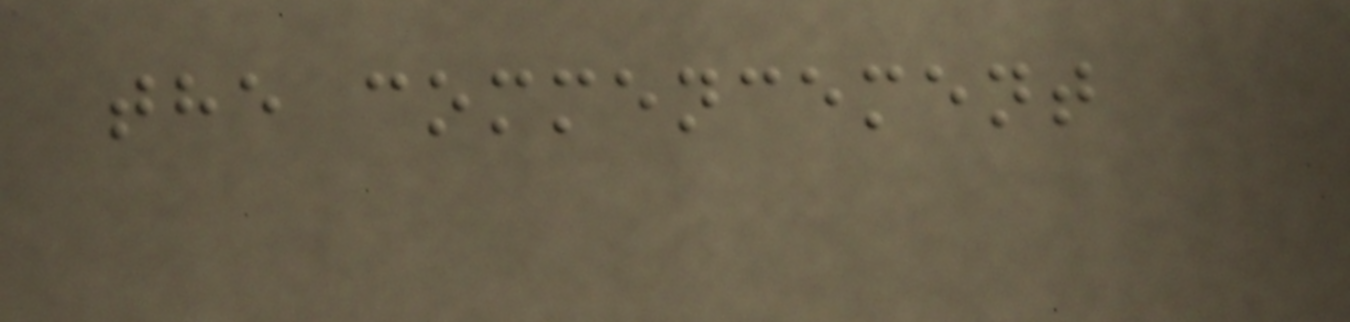the commencement
